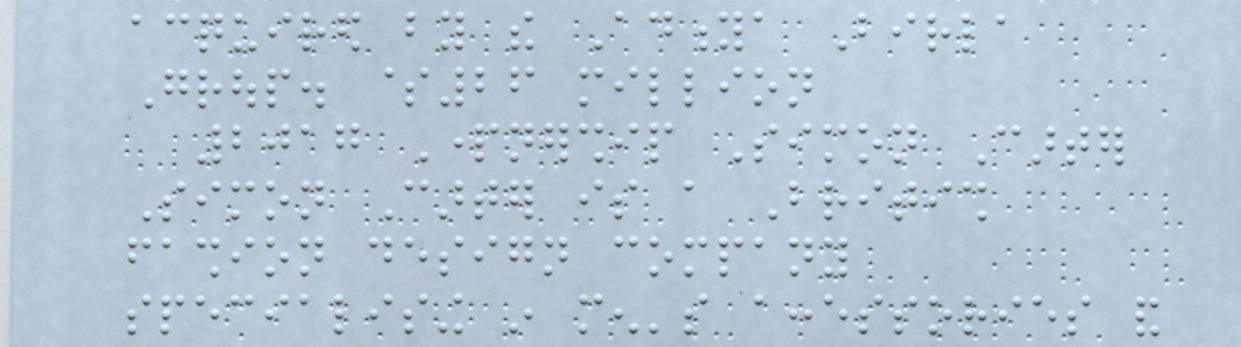acquired by the Aditya Birla
Group. $26 million
2017 Partnership Simon Carter
Simon Carter is a British
fashion design company
specialising in men's accessories and
